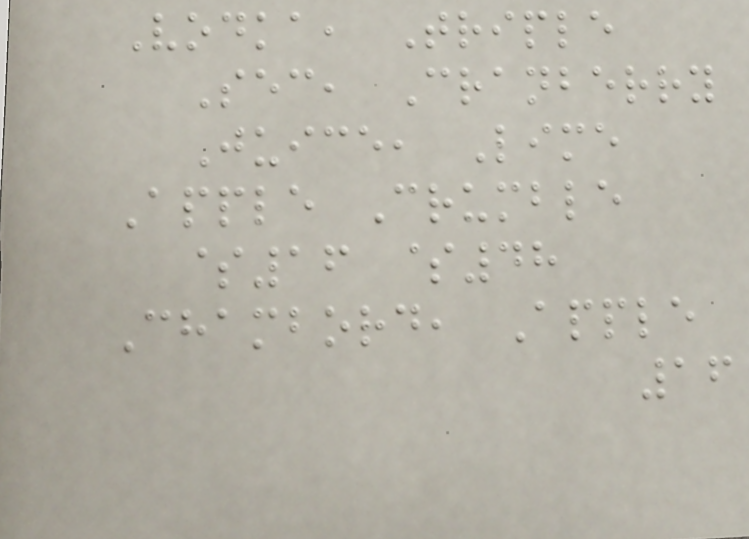Vodka, Triple
Sec, Cranberry
Juice, Lime
Apple Crumble
$16 $48
Chambord, Apple
16
